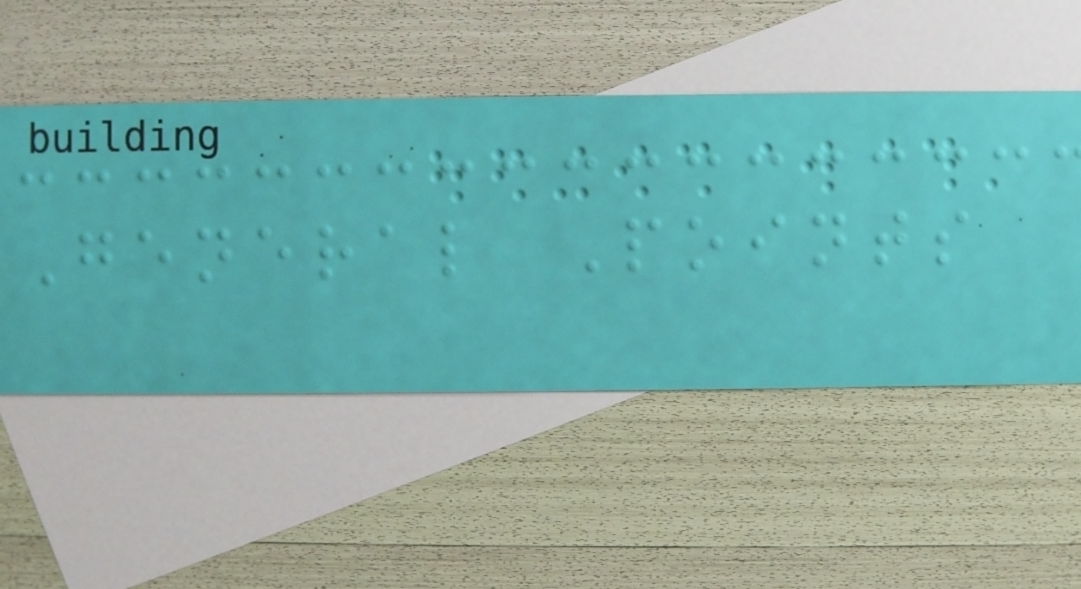General Points
